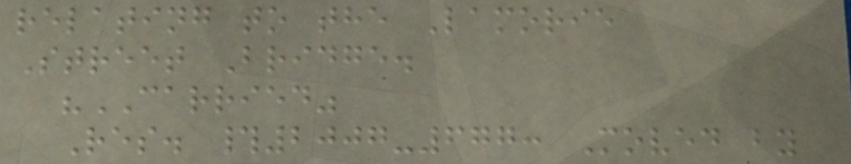relating to the Lamorie
Street Bridge.
"CARRIED"
Res. #2007-677: Moved by
